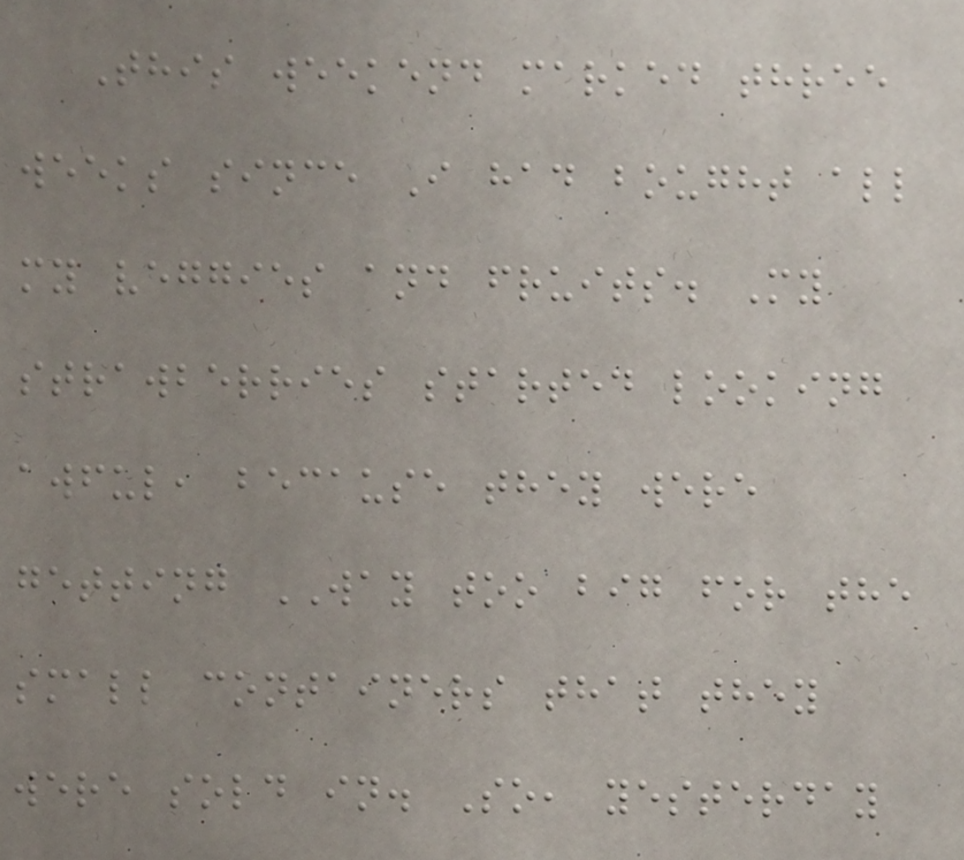This weekend marked three
weeks since I had bought all
my veggies and fruits. My
strawberries started looking
awful, because they were
getting WAY too big for the
small containers that they
were sold in. So, yesterday
